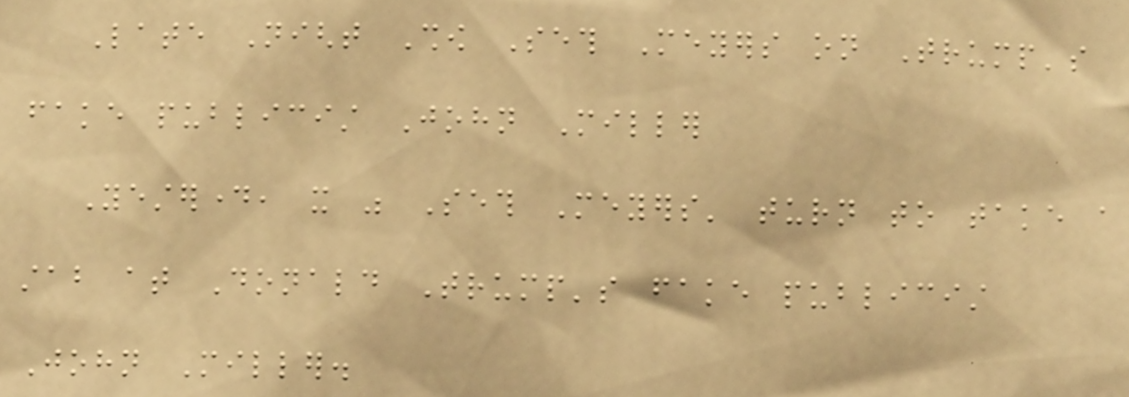Late Night Show Seth Meyers on Trump's
fake publicist John Miller
Yesterday, it was Seth Meyers' turn to take a
stab at Donald Trump's fake publicist
John Miller.
